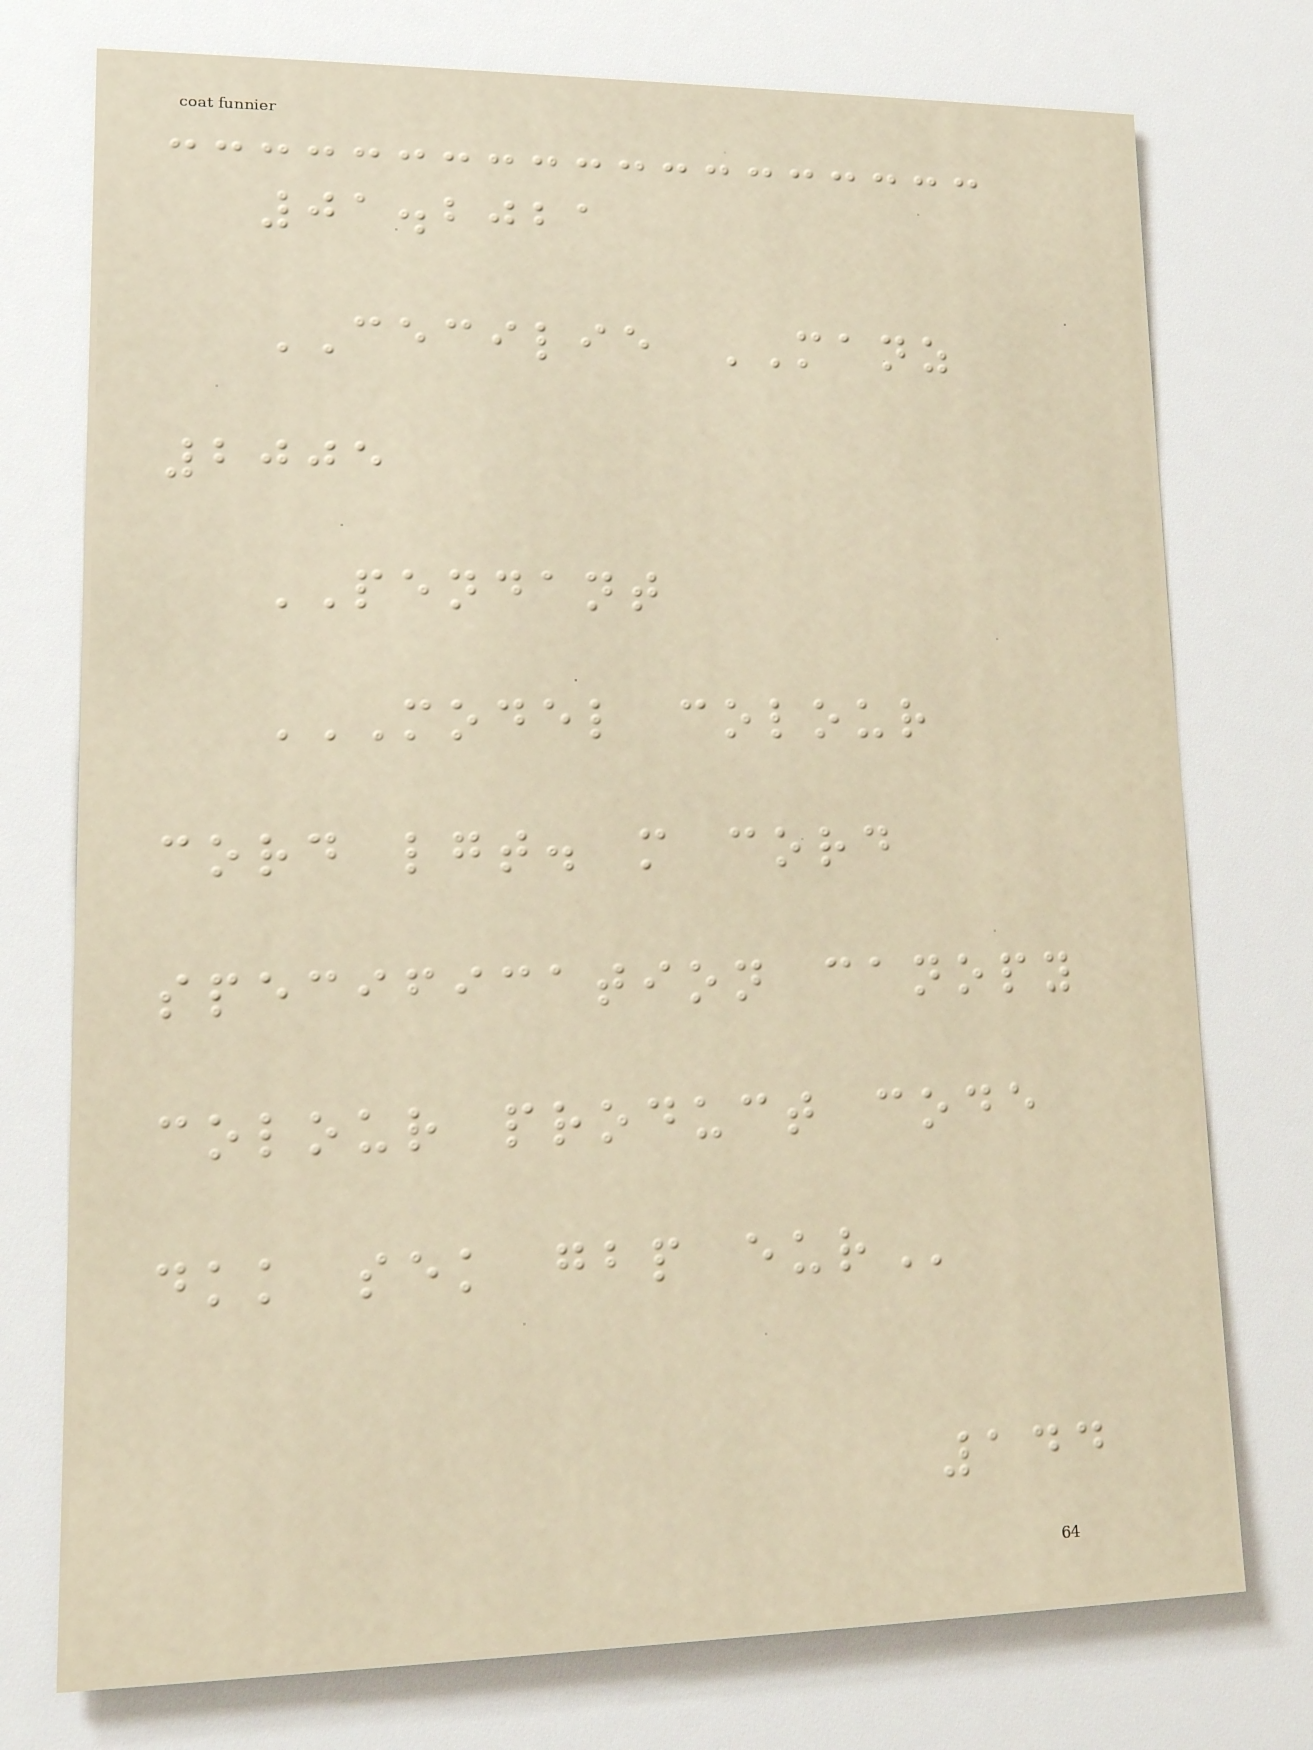01.2021
CECILIE MANZ
2005
PENDANT
MODEL COLOUR
CORD LGT. M CORD
SPECIFICATION CANOPY
COLOUR PRODUCT CODE
DKK SEK GBP EUR
144
